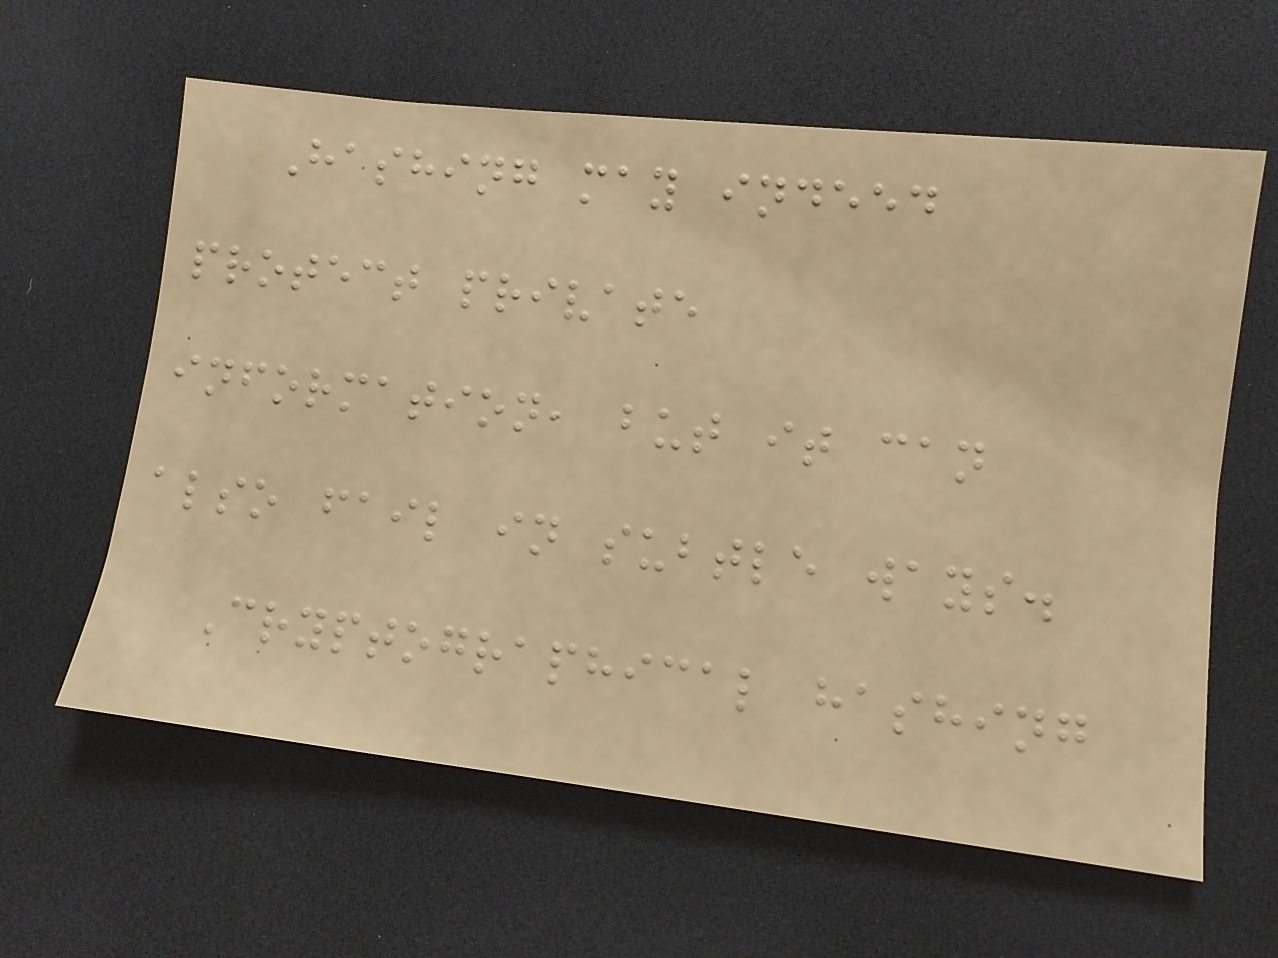Hashing may indeed
protect private
information, but it can
also fail in subtle ways.
Cryptographical hashing
